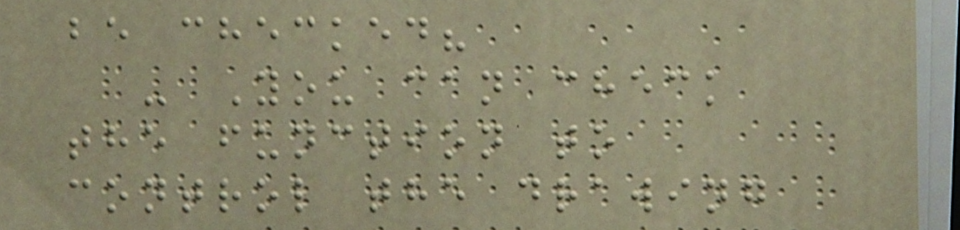be checked?
- You can check
the function to
control the drawing
